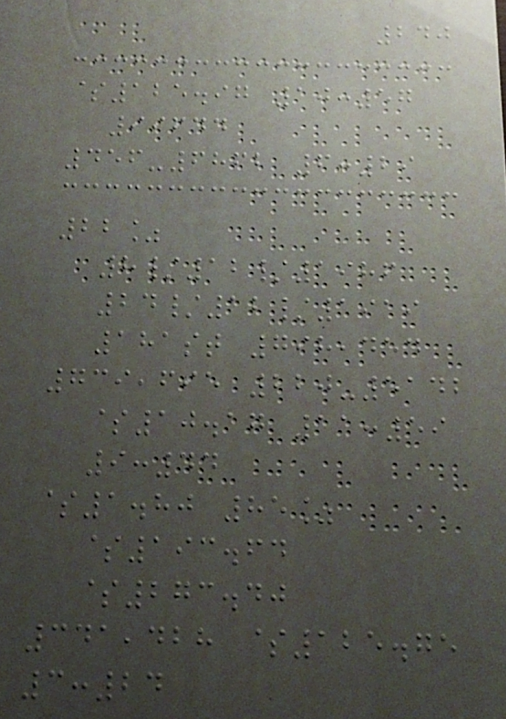240
$125.97 10:57
99644
456-6862 6:29
22%
8/12/1986
24/12/1919
181st 798,454
739,695 220-5142
$10.17 11:59
9:44
$1.80 85%
$193.64
$273.40
341,428 $125.75
3:24
